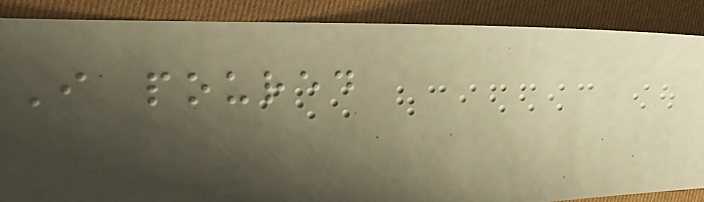I poured
